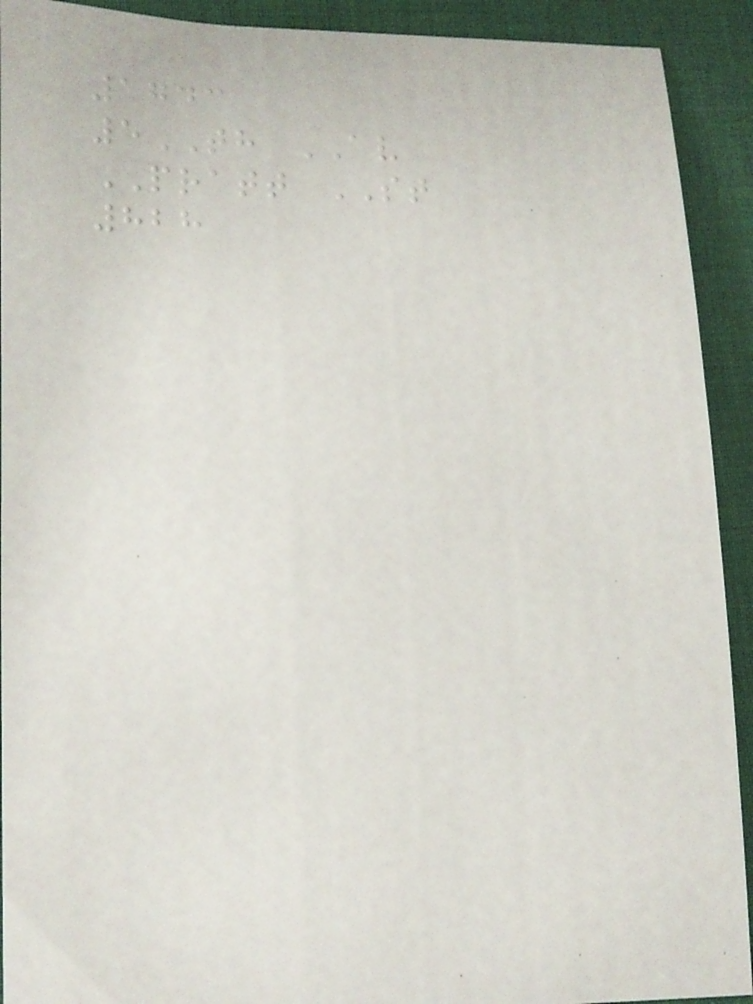1743
5TH AV
PRATT ST
828
